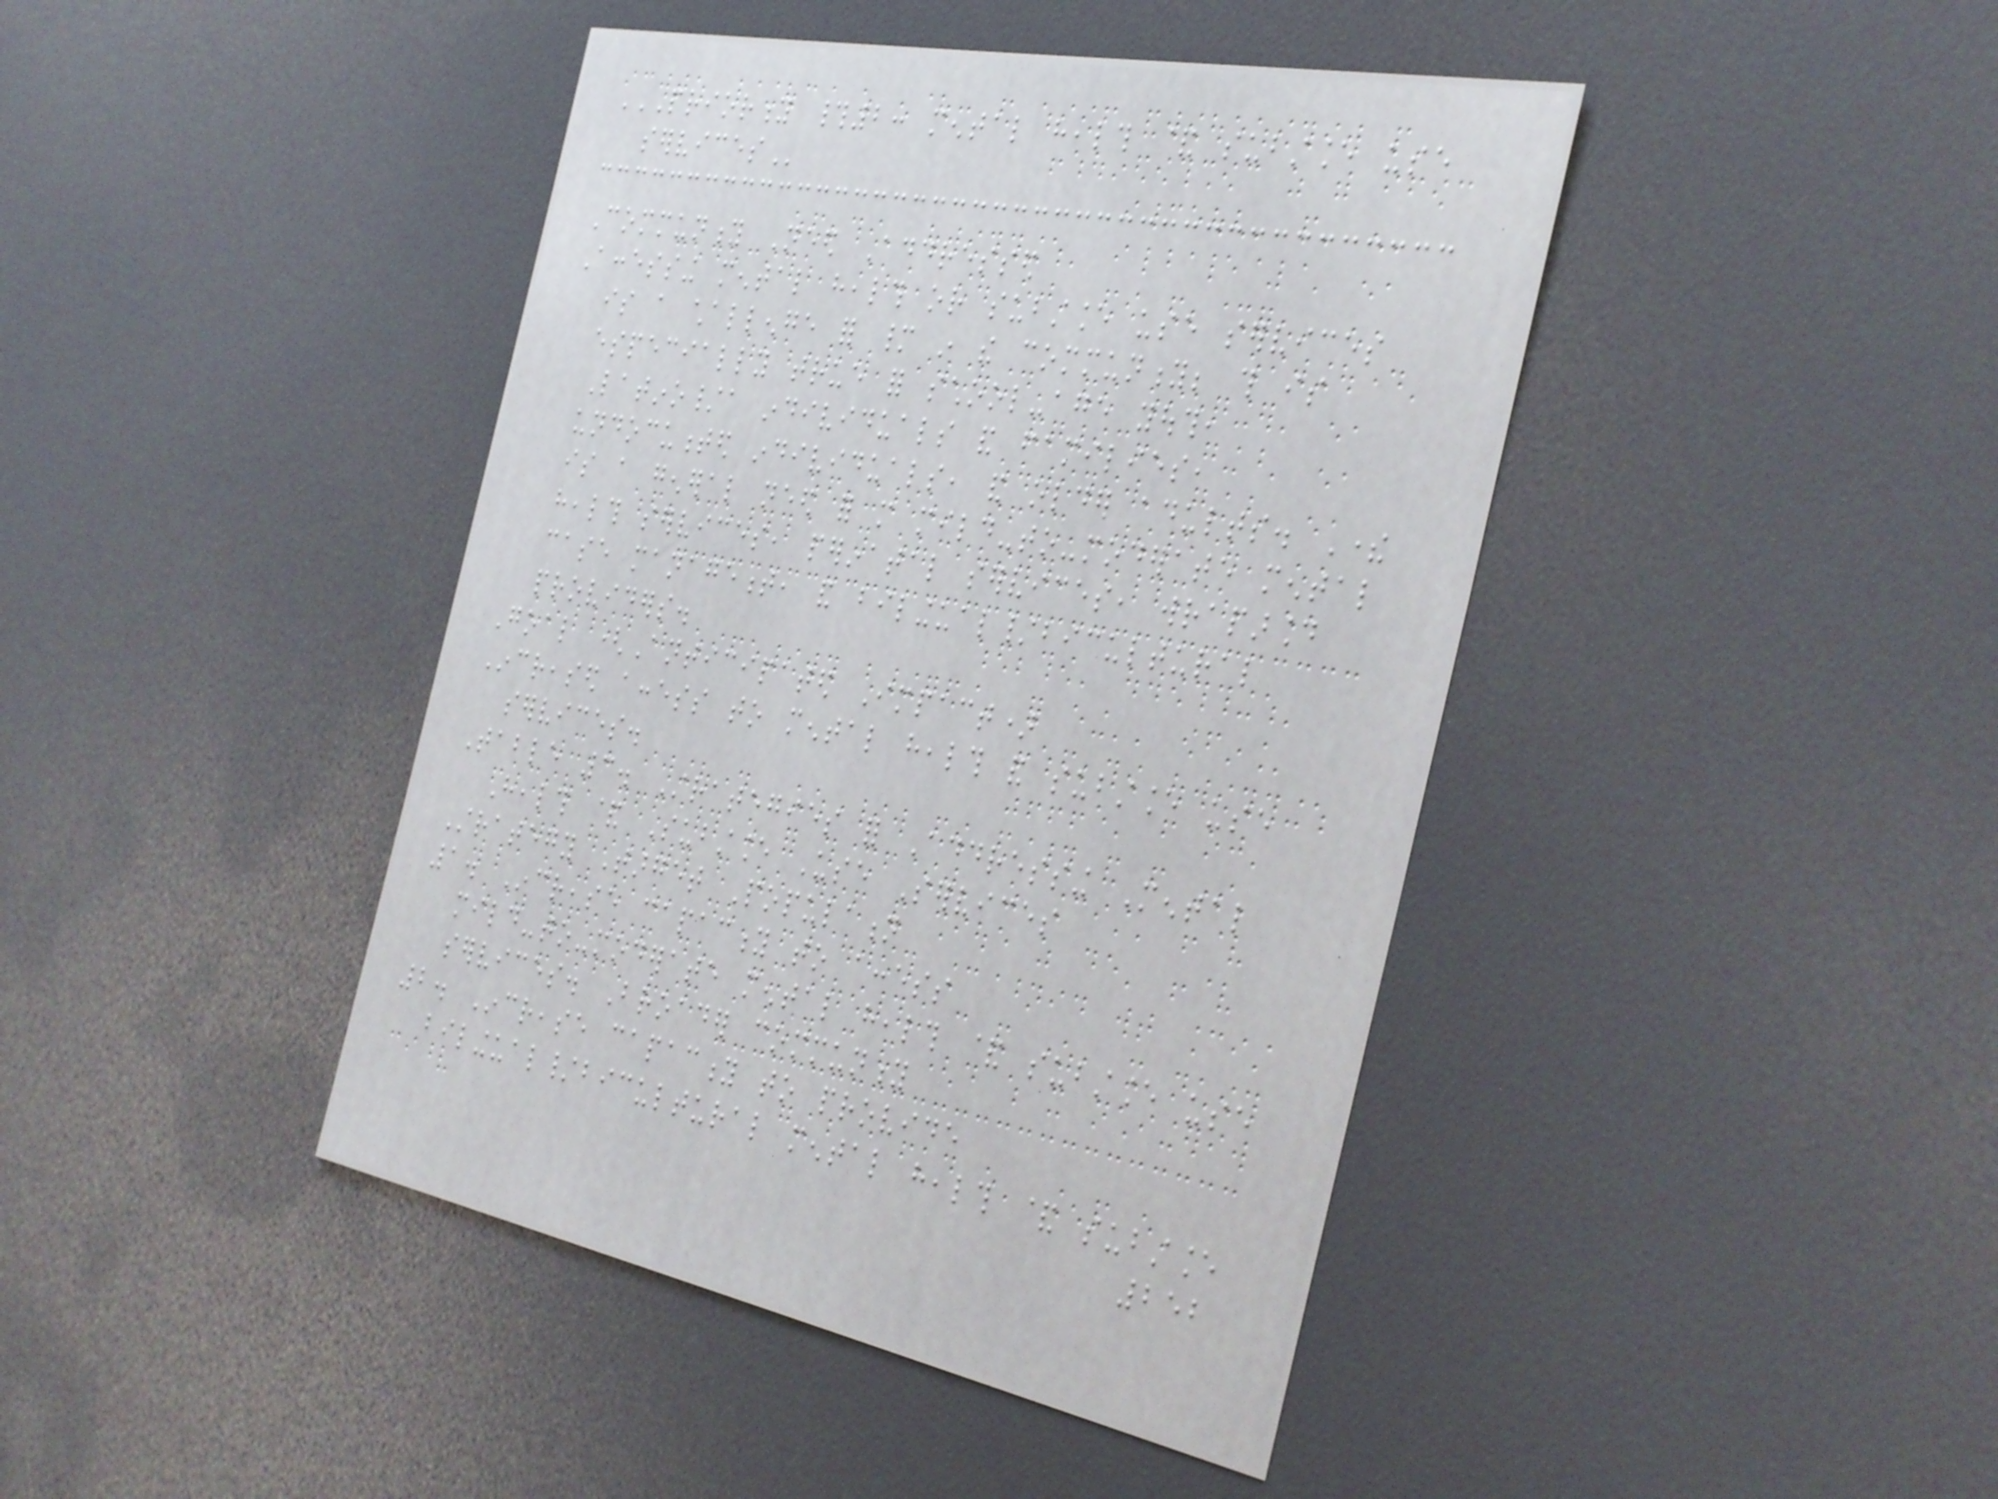PRIORITY #2: MENTAL HEALTH & SUBSTANCE USE
SERVICES
Community Need Addressed
Accessing mental health or substance use services
is a challenge for many in the community; this is
especially true for school-age youth,
Latino/a individuals and families,
undocumented individuals, and older adults. There
is a general need for more mild-to-moderate mental
health services, perinatal services, wraparound
case management, and bilingual/bicultural
providers.
Goal (Anticipated Impact)
Increased access to mental health and substance use
services.
Table 3. Strategies for Addressing Mental
Health & Substance Use Services
Strategy Target Population
1. Increase capacity to access
mild-to-moderate mental health & substance use
services. Broader community
2. Increase capacity to provide
bilingual/bicultural mental health & substance
252
